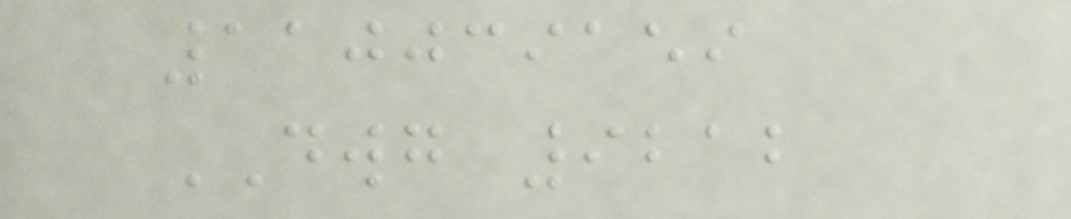110039159
DWG 9212
